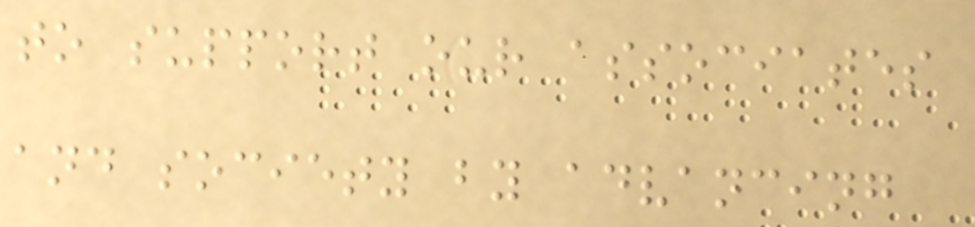to support our associates
and society by advancing
